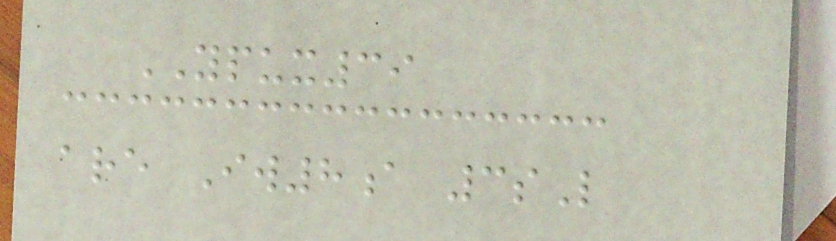YPUX39
are Iw8a 3sL
